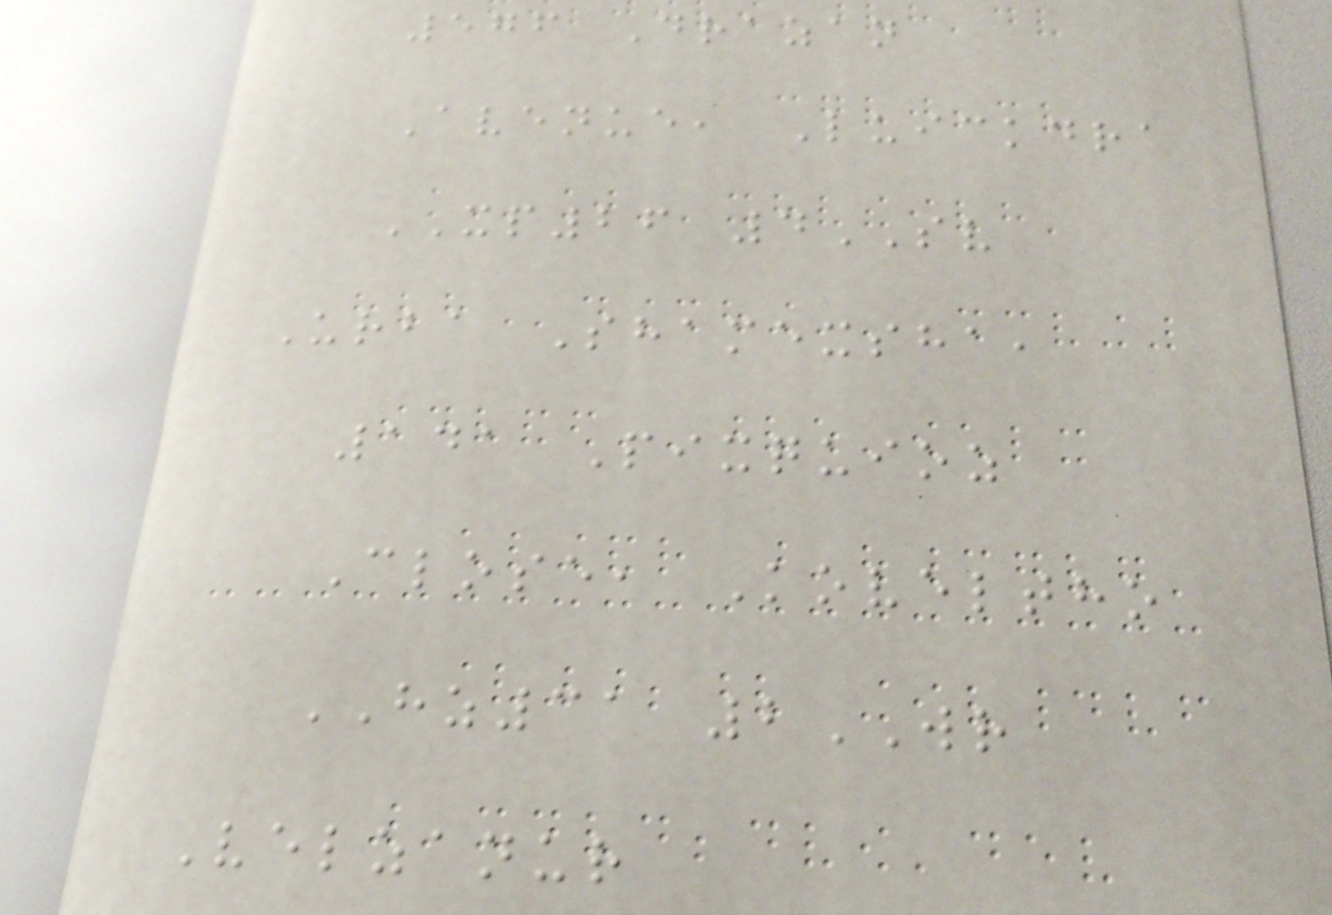576 Drazan
Avenue, Luickdra
XP26 4SV
Urba Shamexsha,
141 Pixquioz
Close, Koveltho
HZ31 2WR
Velzanur
